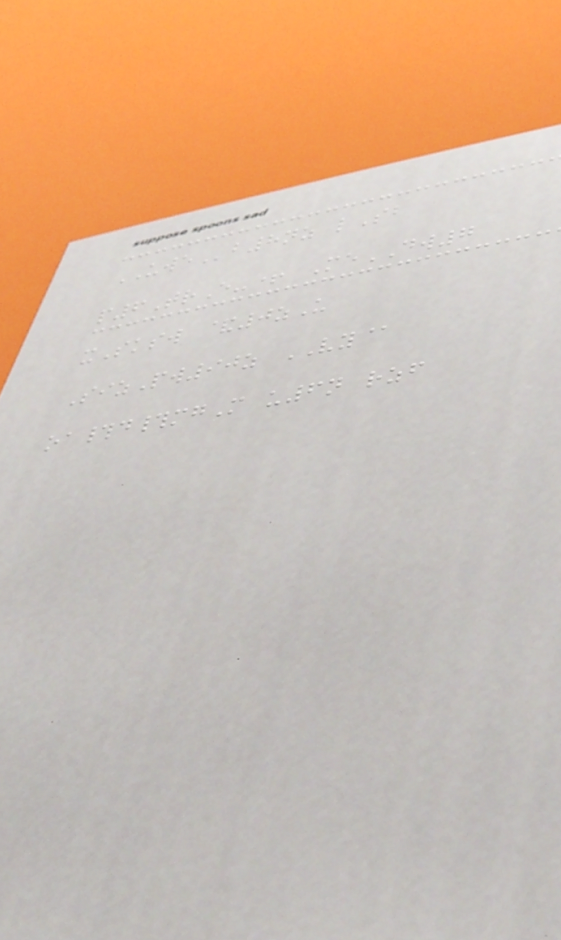UWEb8nz lSb
p6TrE-+ MeDW7
xSksw &0zU
SizPw90z VY@
oa#d#mgM u6n rzf
